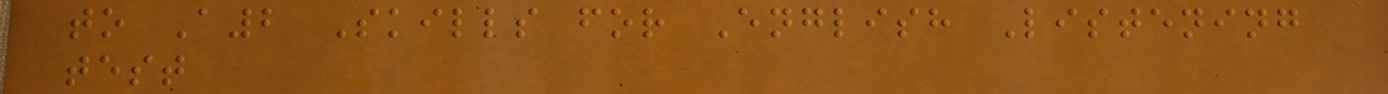to A2 Skills for English Listening
test
